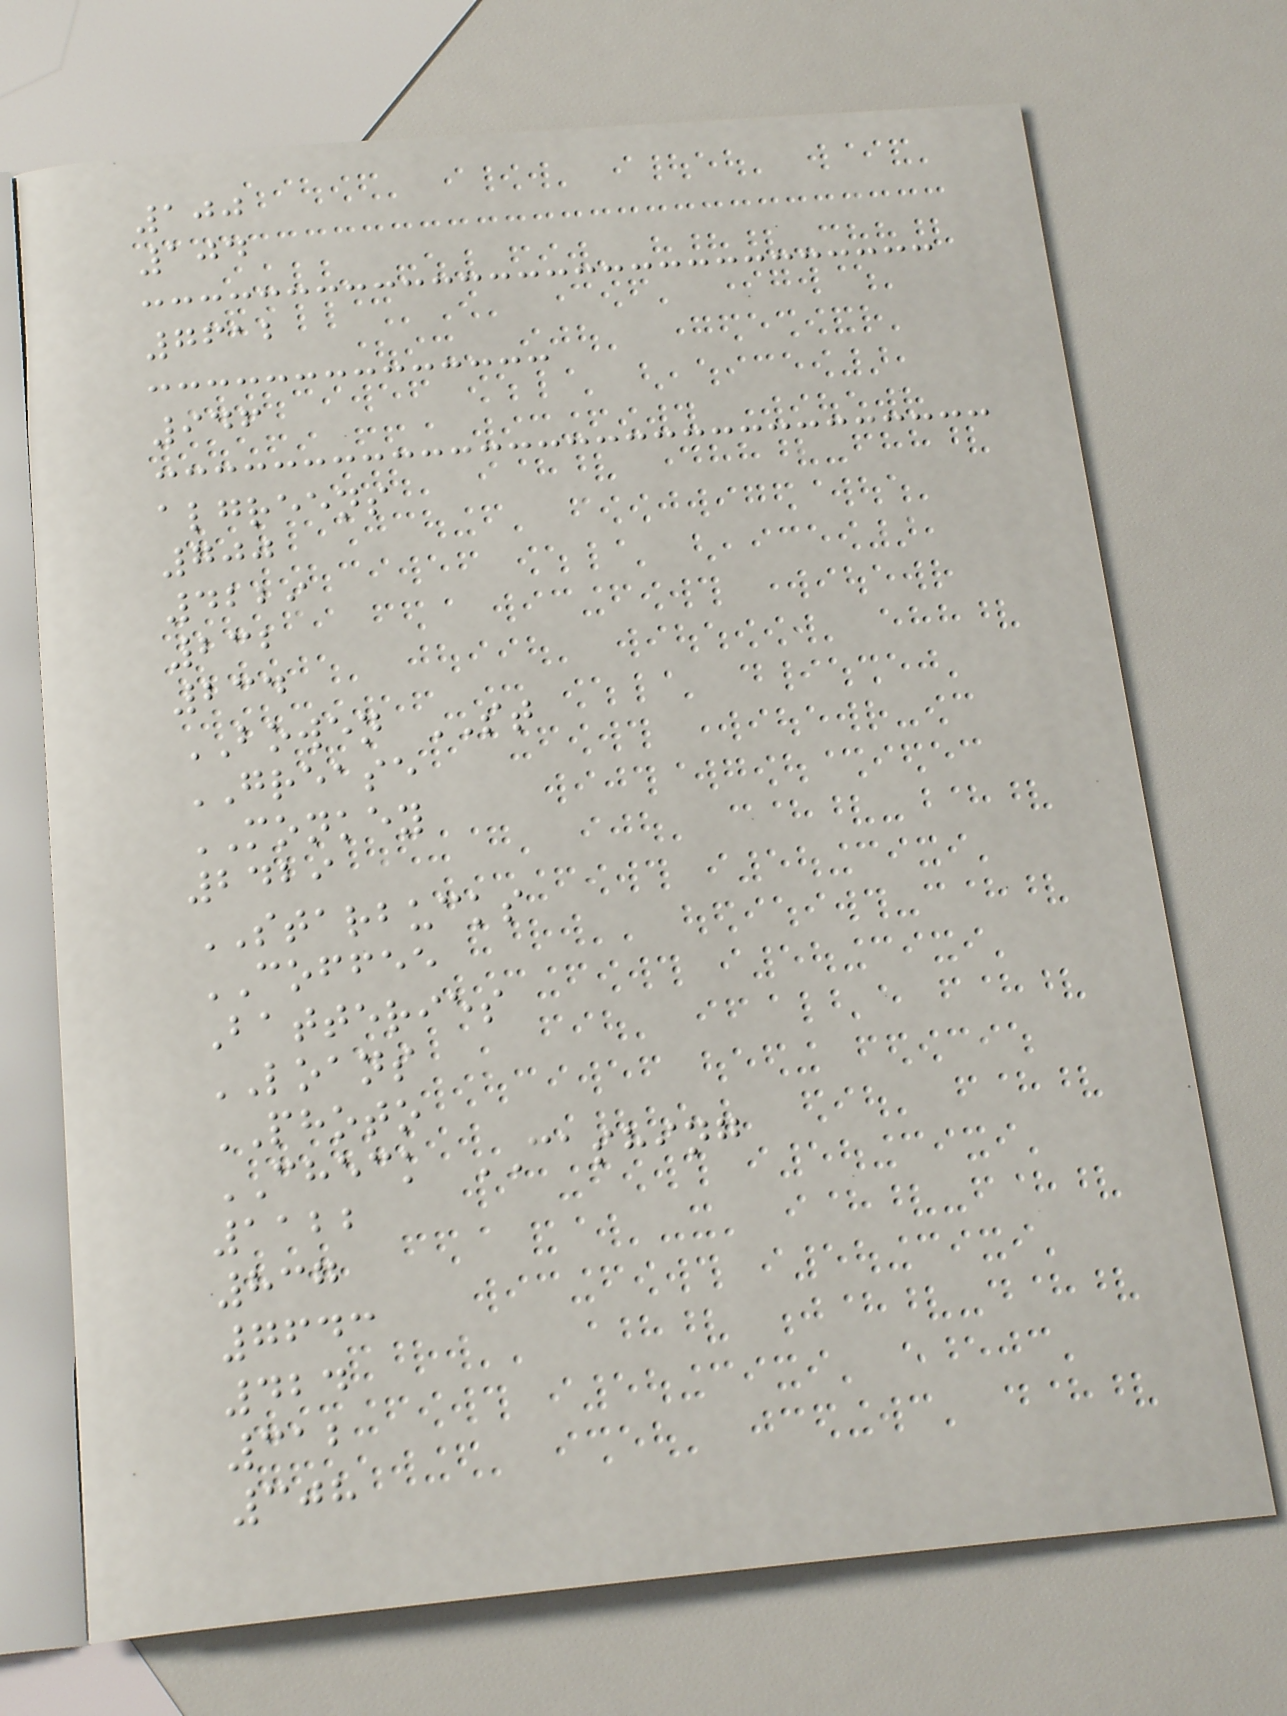100
104
7612
946
algreens
700
4229
232
234
BOWEN ST
GREASE
MONKEY
2429
STARBUCKS
COFFEE
Batteries
LOANS
PHOTO
CHECK CASHING
1122
837
7643
424
312
308
